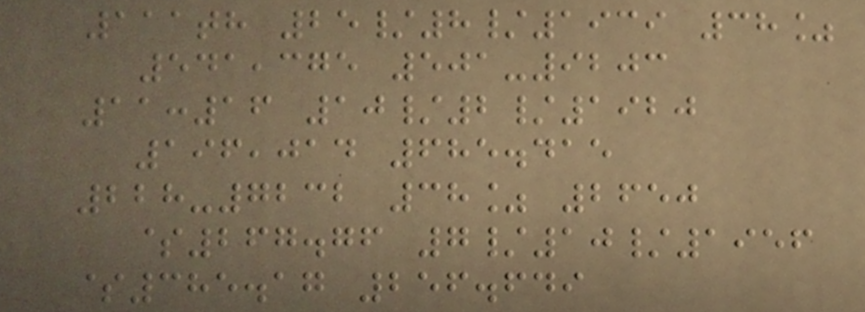111th 25/8/1939 38%
541,375 501-9203
11:16 10/2/1920
196,014 685.415
228-7232 38% 2650
$267.76 7/10/1956
$385.17 256.649
